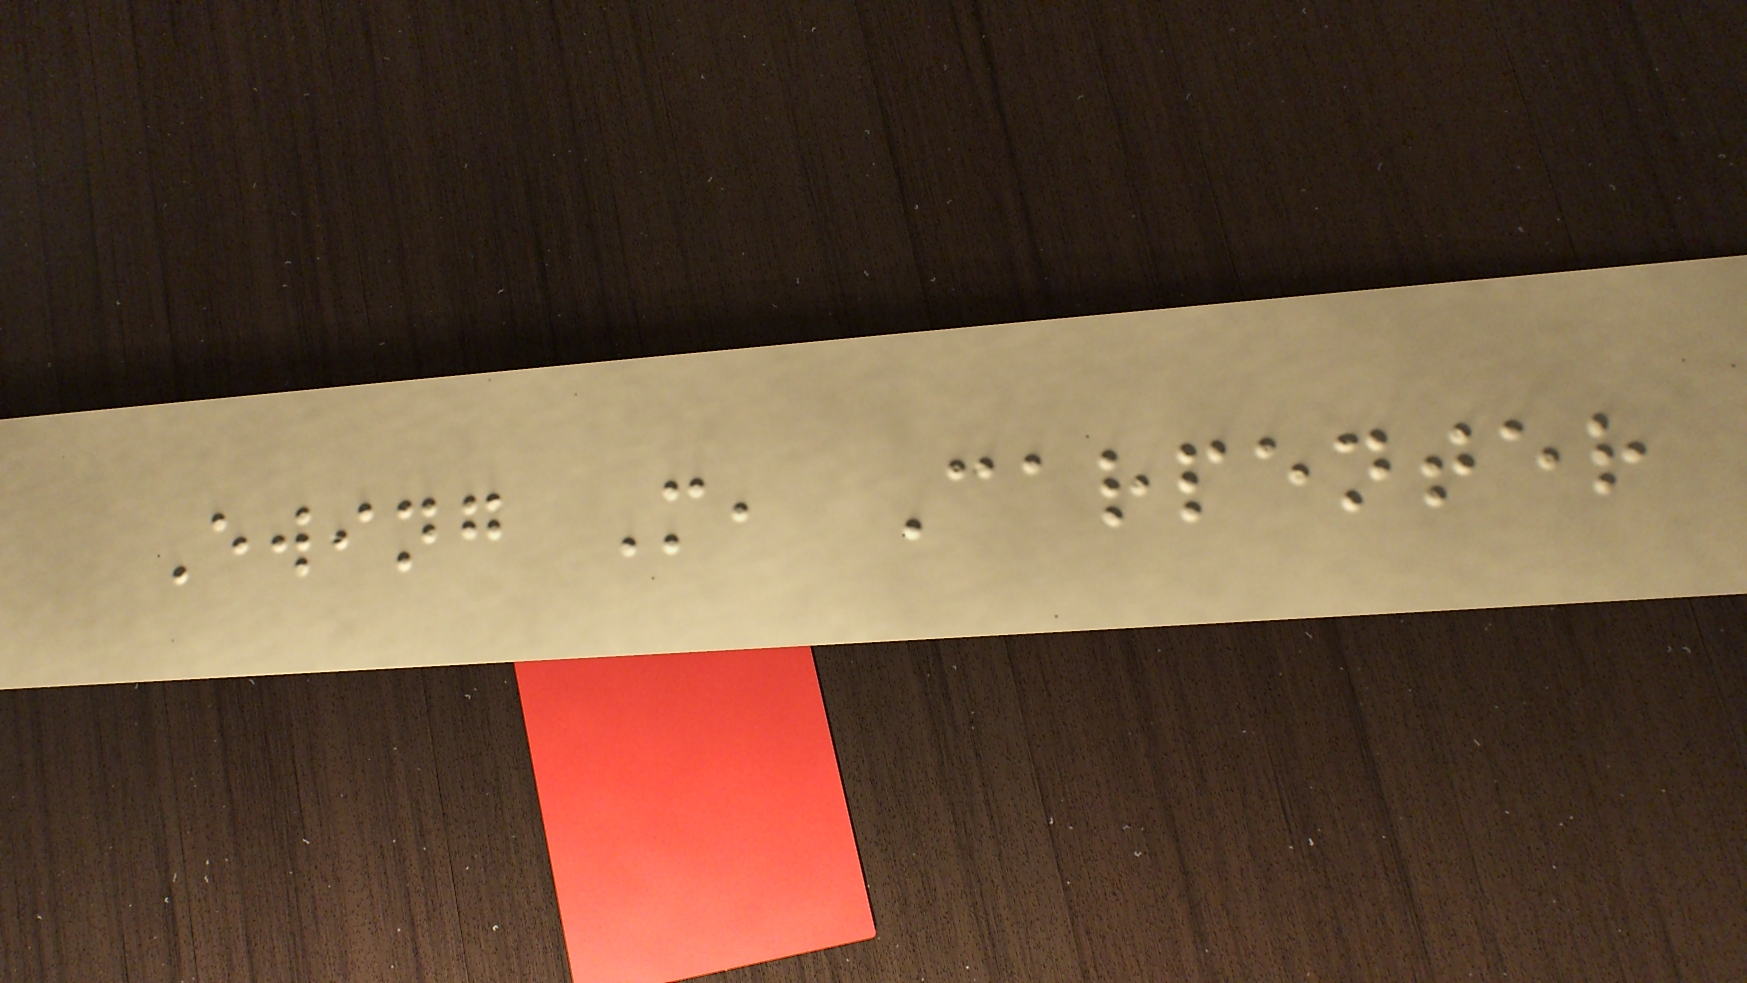Ewing M, Carpenter
